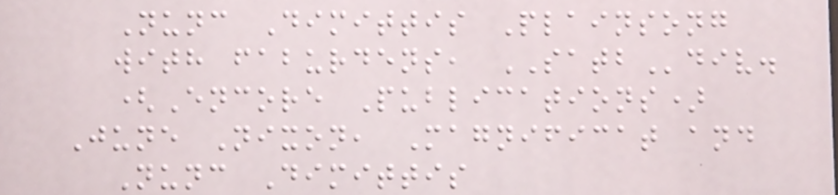Nunc Dimittis Plainsong
with faburdens, SATBdiv.
(Encore Publications)
June Nixon, Magnificat and
Nunc Dimittis
